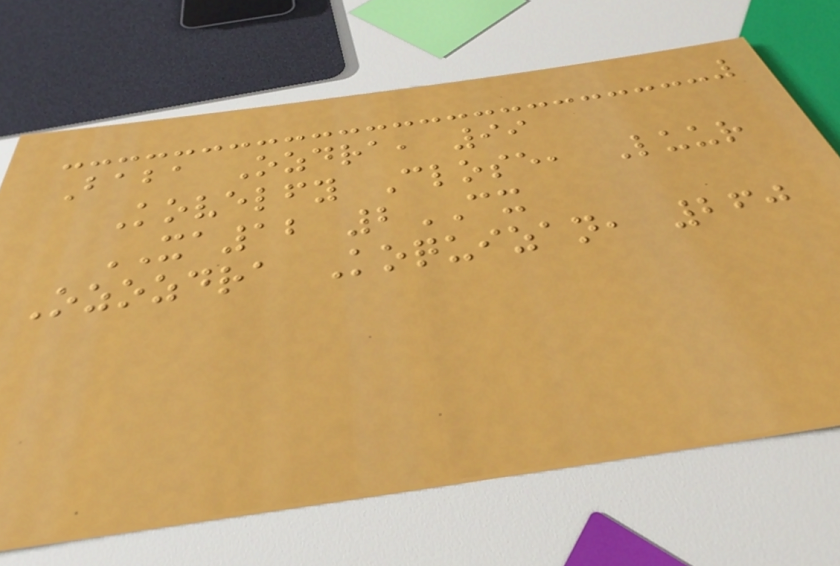Baba Ozdra, 99
Kovelfy Close, Luur
XA12 2CX
Ozozdra Koquizan, 260
